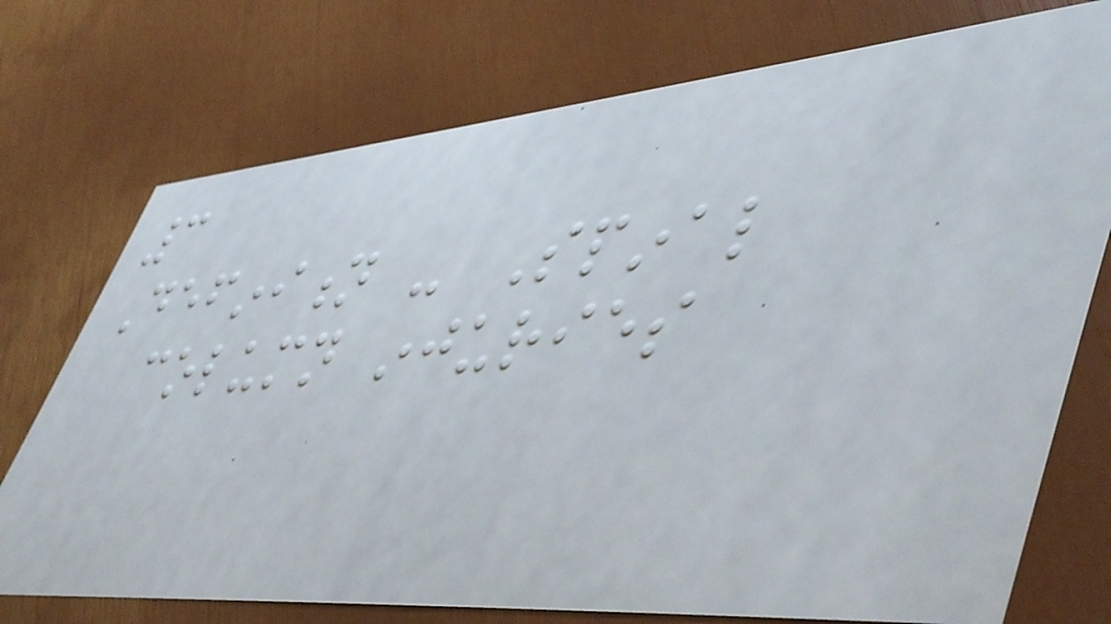3
Definition - Spinal
column injuries
